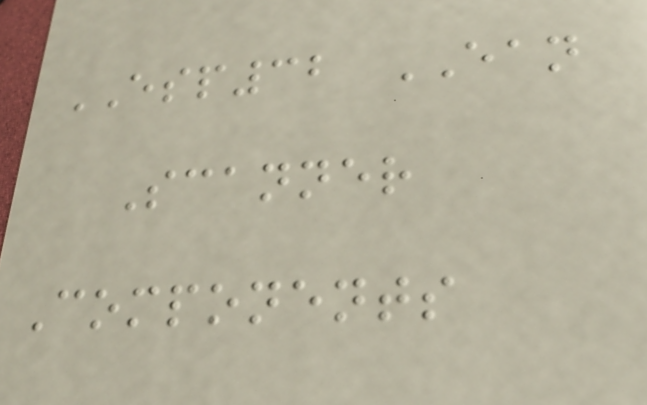ESP32 EAN
Scanner
Components
